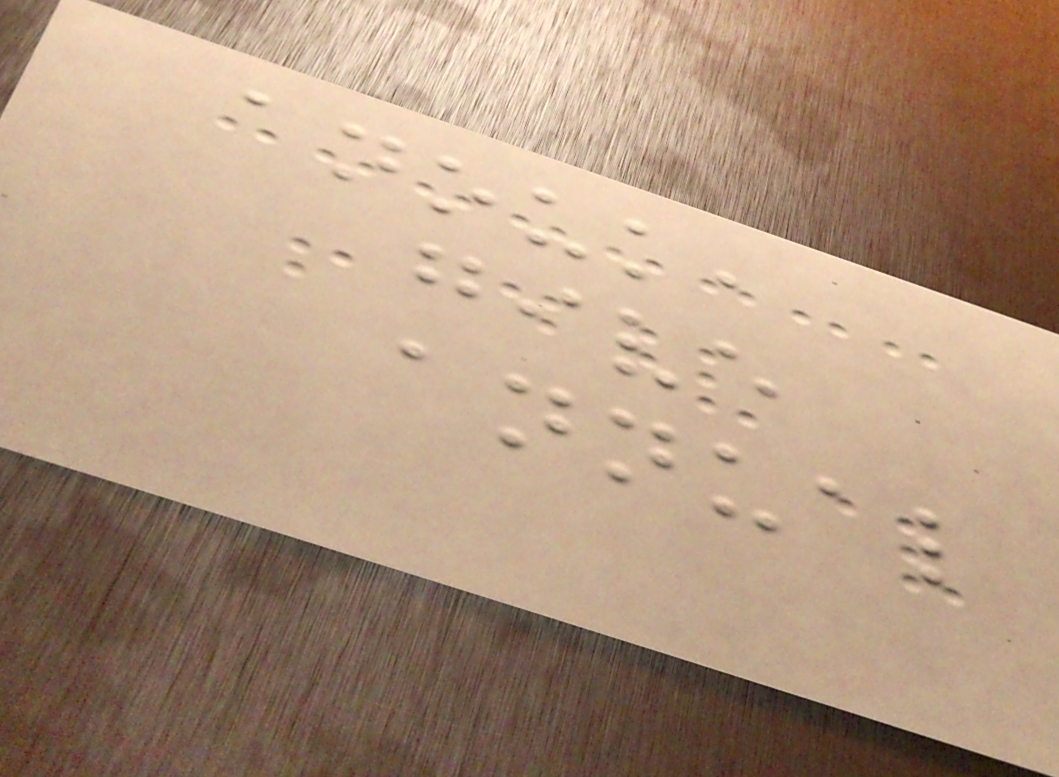anouk,
give
annual
